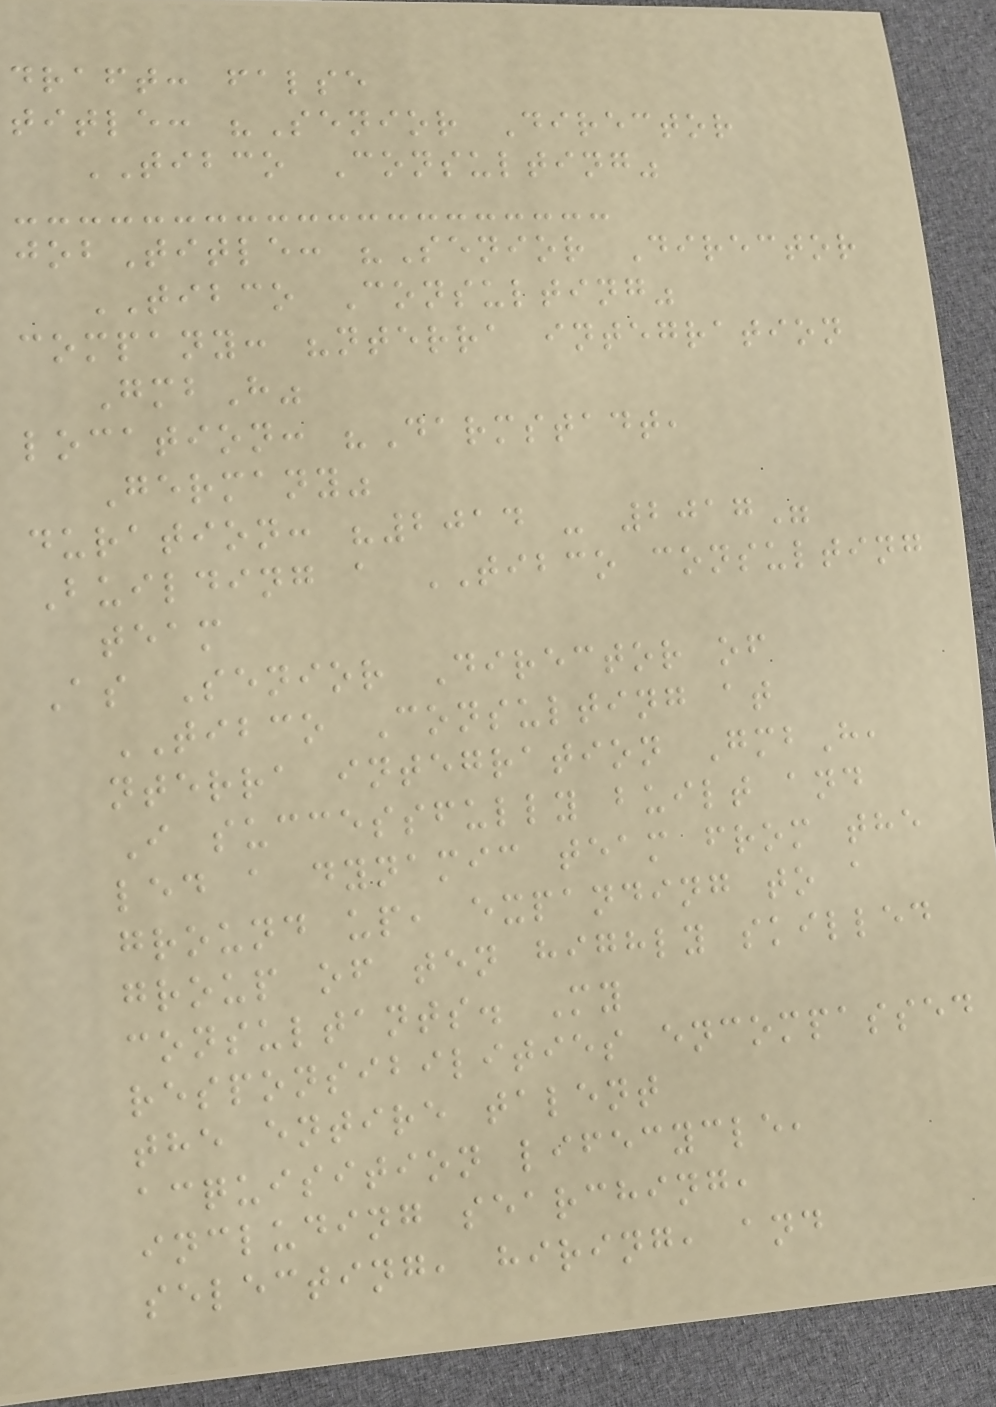draft: false
title: "Senior Director
TIBCO Consulting"
jobTitle: "Senior Director
TIBCO Consulting"
company: "nterra integration
GmbH"
location: "Darmstadt,
Germany"
duration: "2014 - 2017"
Building a TIBCO consulting
team
As Senior Director of
TIBCO Consulting at
nterra integration GmbH,
I successfully built and
led a dynamic team from the
ground up, expanding to a
group of ten highly skilled
consultants. My
responsibilities encompassed
the entire talent
acquisition lifecycle,
including searching,
selecting, hiring, and
